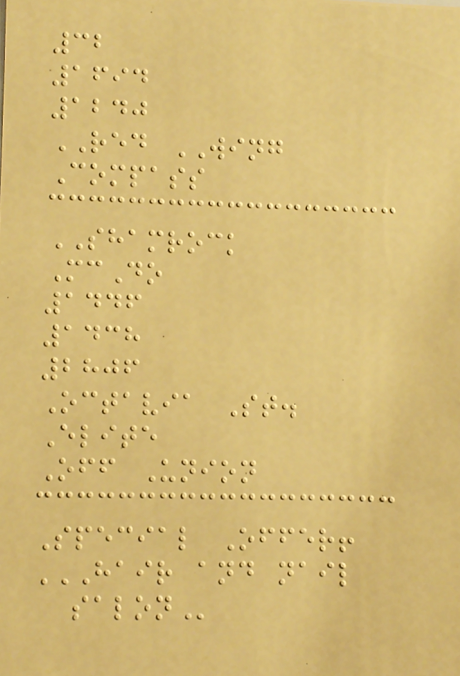32
1694
1240
RED WING
Compass
SHAMROCK
McDo
1446
1438
2806
Octavia St.
Elite
Off Union
Special Offer!
HAIR AND NAIL
SALON
